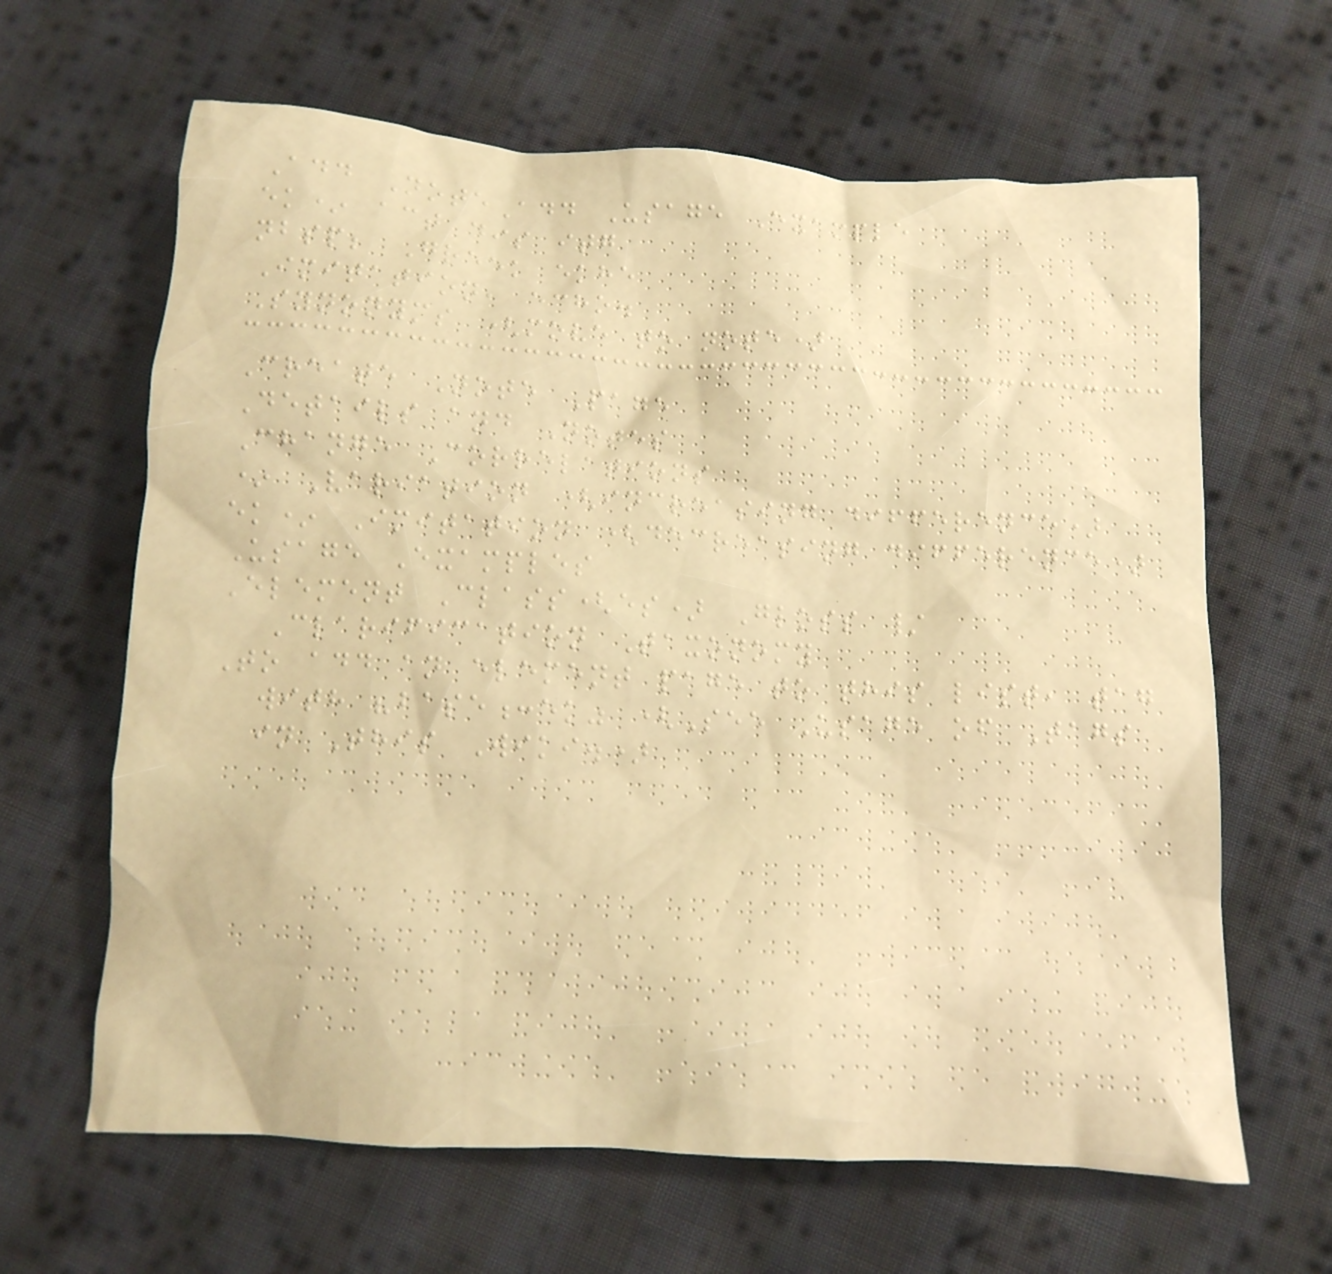Add NoteAdd Usage Example
ek* act dis itg
nbsp; Greek ekhe
Imitation, echo.
Synonyms (move to note)
Create Note Page
Details and Notes
Change Correlations
* Variation (increasing difference)
ek* Imitation (decreasing difference)
Usage Examples
Element Class(es) Gloss /
Clarification Taxonomy
To add an element page to this list, tag
with "base:ek" (See Usage of Tags
in This Wiki.)
